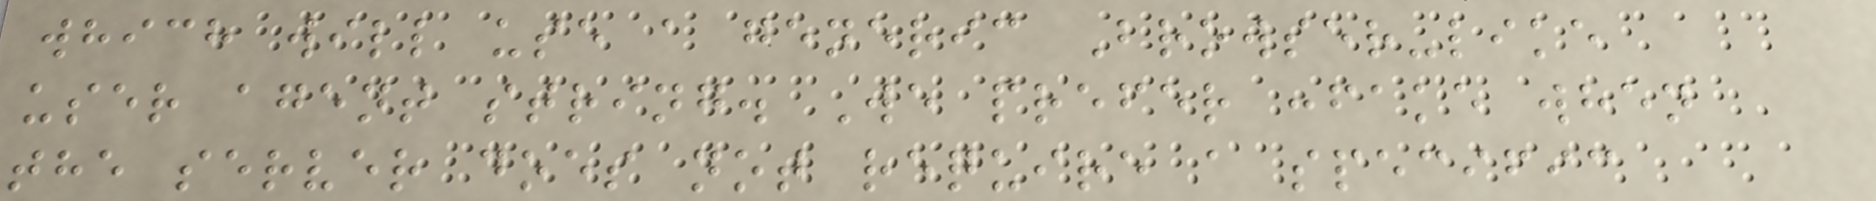which will use a generic Browser-like
user agent string. We prefer :fake when
the server does not require a specific
